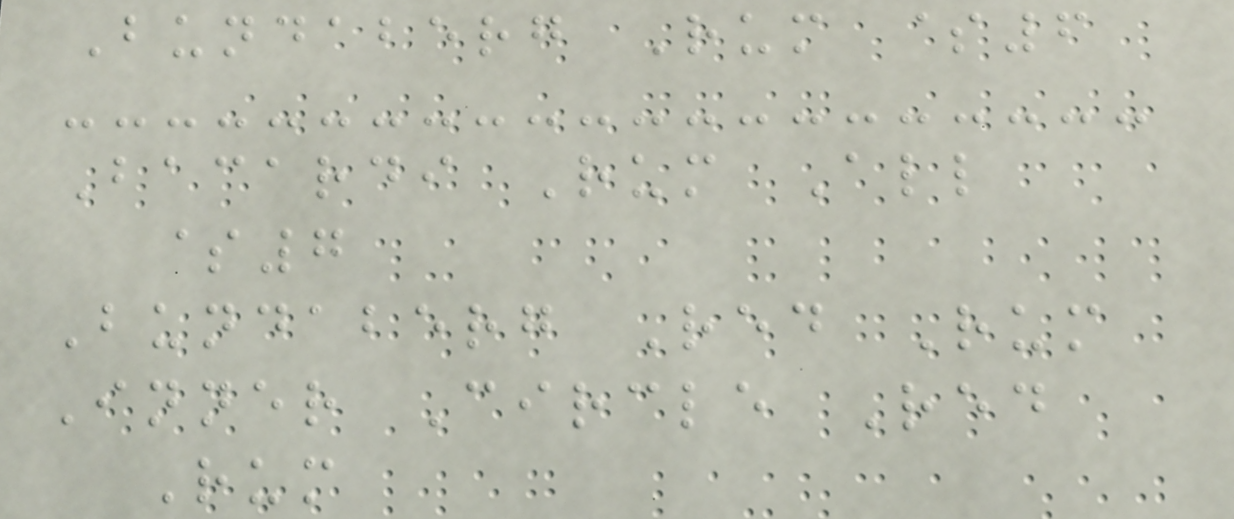Bundaberg Rum $6
Bacardi Rum All
$7
Bundaberg Red Rum
Inner Circle Red
Rum
